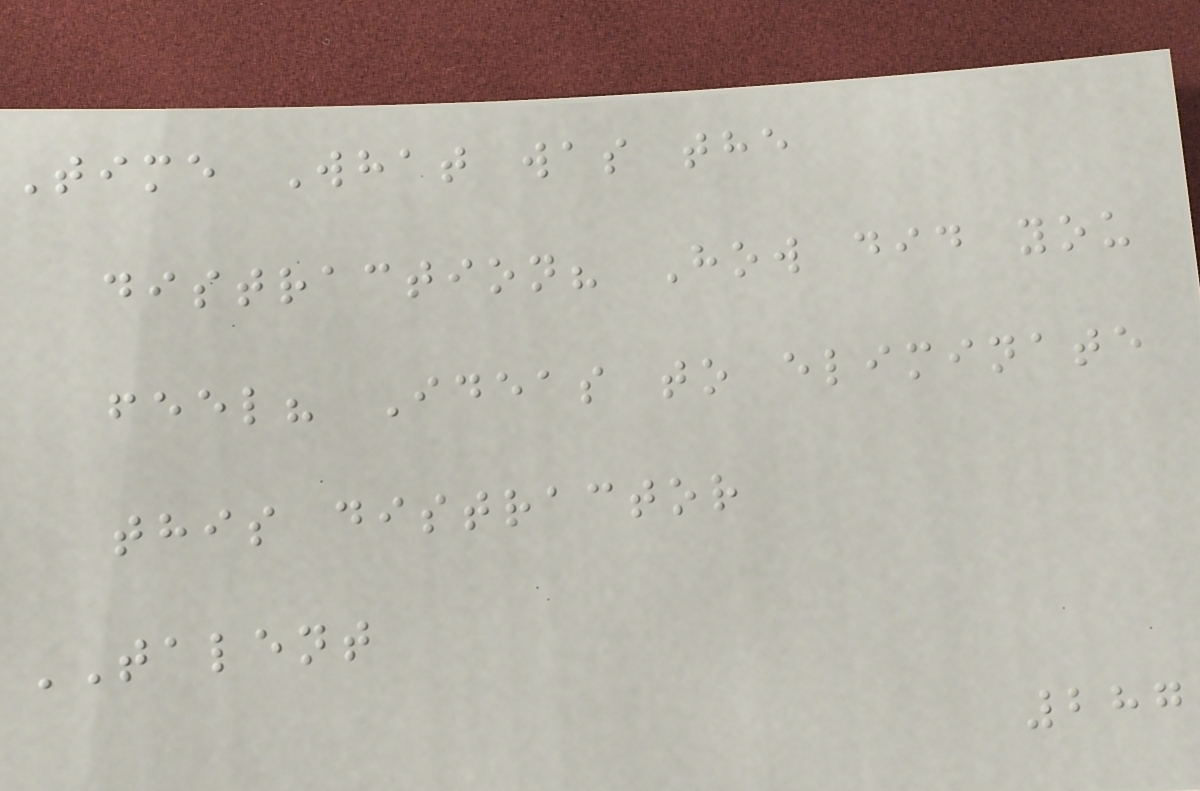Time What was the
distraction? How did you
feel? Ideas to eliminate
this distractor
TALENT
287
